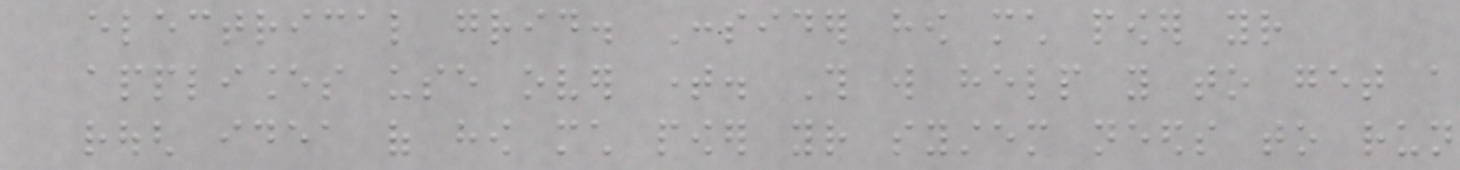electrical grid. Consider how much power your
appliances use over time. This will help you to get a
rough idea of how much power your system needs to run
